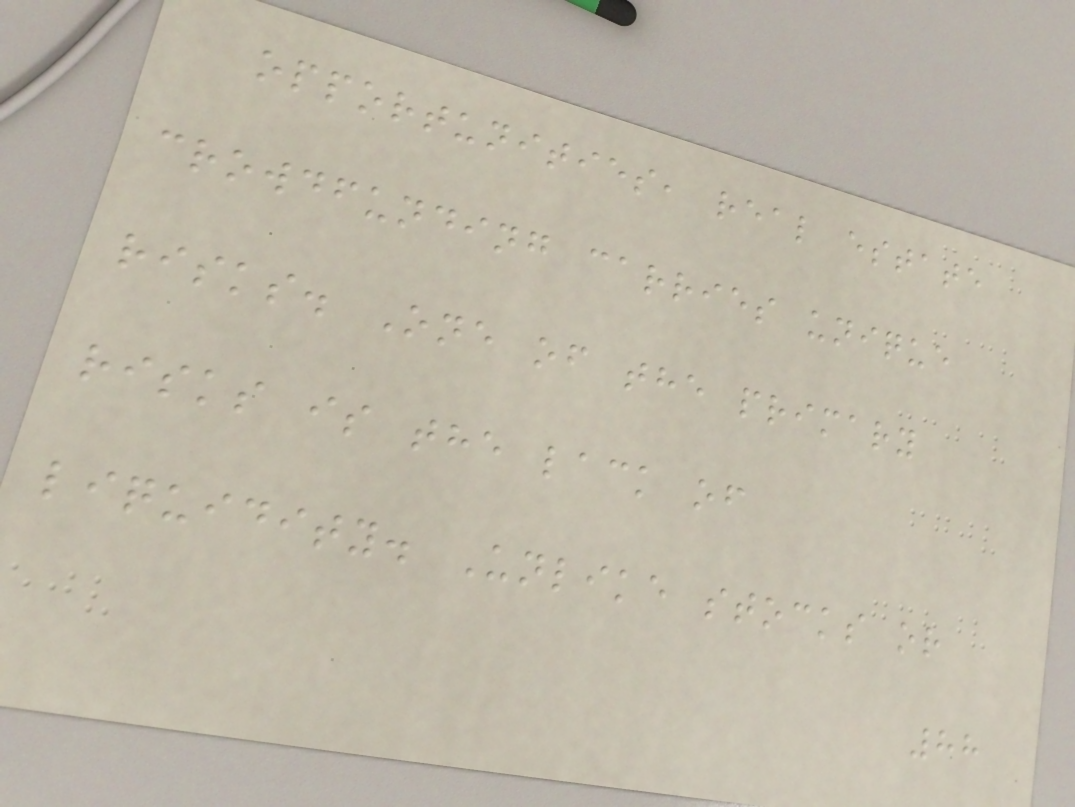opportunities, real estate
crowdfunding carries unique
risks. One of the primary
risks is the lack of
liquidity. Unlike stocks or
88
